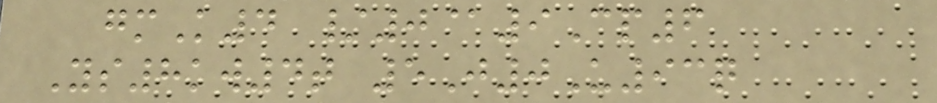gmK4 /0@9Cp6
Ys8kw4t 5J0U93q
